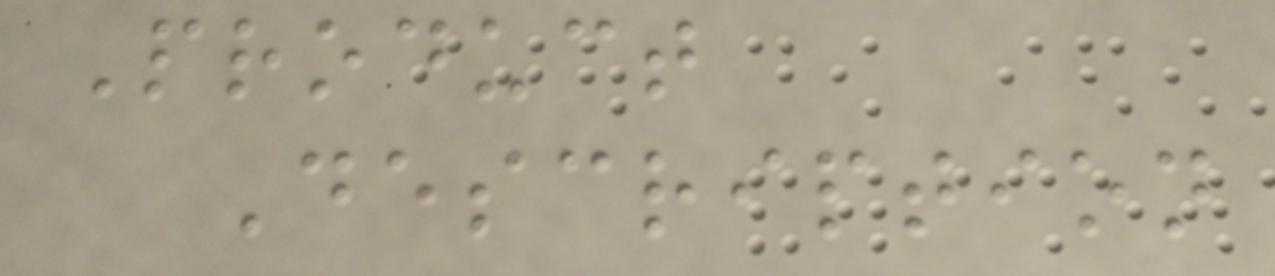Product
Description
